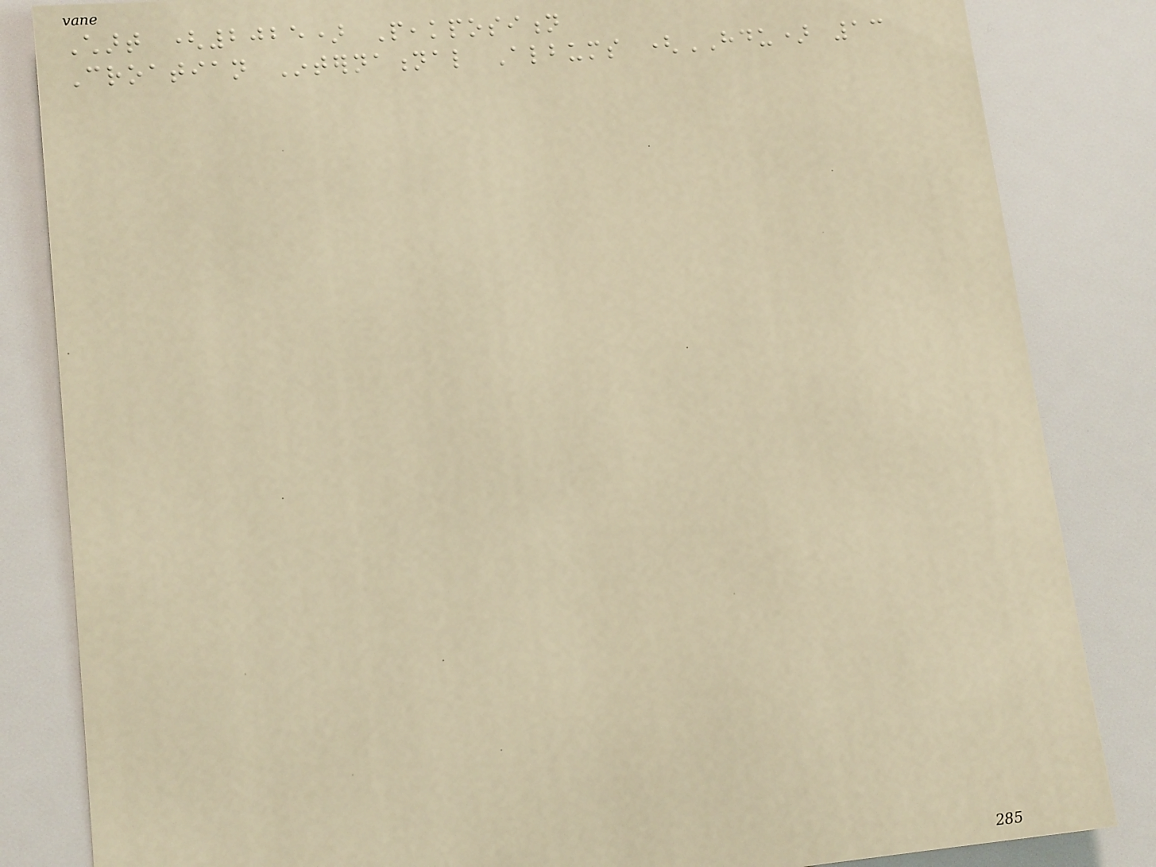Chart (2025) Peakposition
Croatian International Albums (HDU) 13
